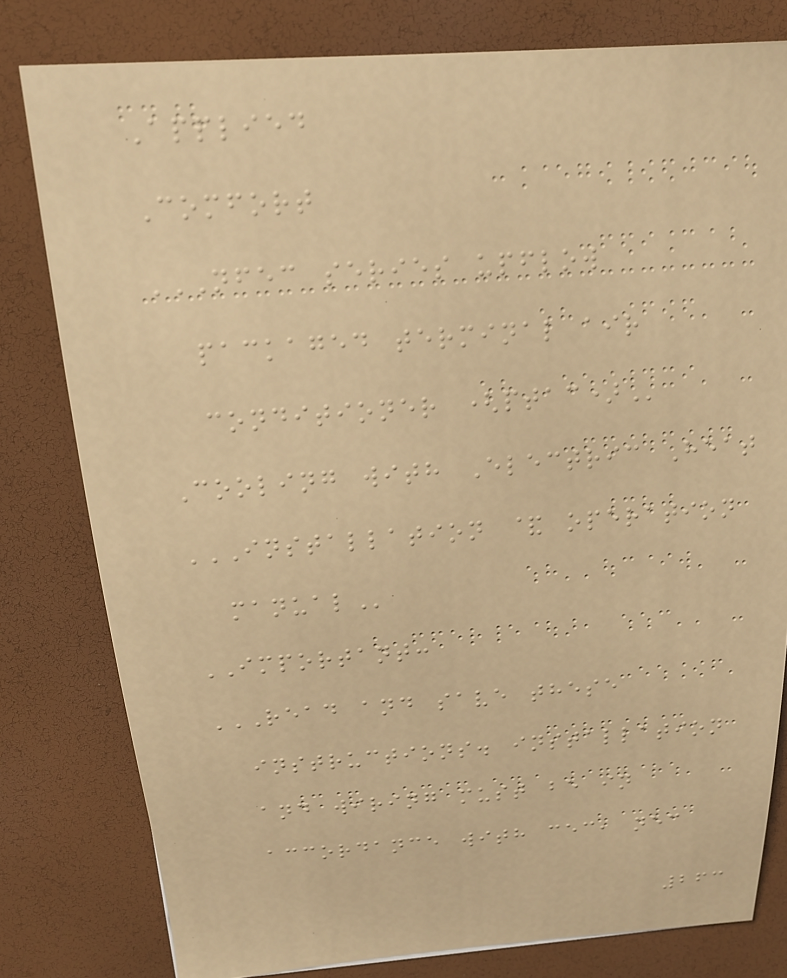Applied
Comfort
NFEC SERIES UPFLOW
PACKAGED TERMINAL AIR
CONDITIONER (PTAC)
Cooling with Electric Heat
INSTALLATION & OPERATION
MANUAL
IMPORTANT:
READ AND SAVE THESE
INSTRUCTIONS. INSTALLATION
AND WIRING MUST BE IN
ACCORDANCE WITH CEC, NEC
263
